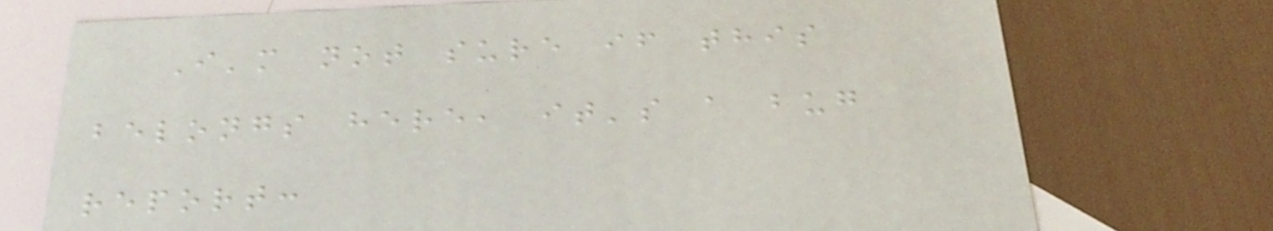I'm not sure if this
belongs here, it's a bug
report:
